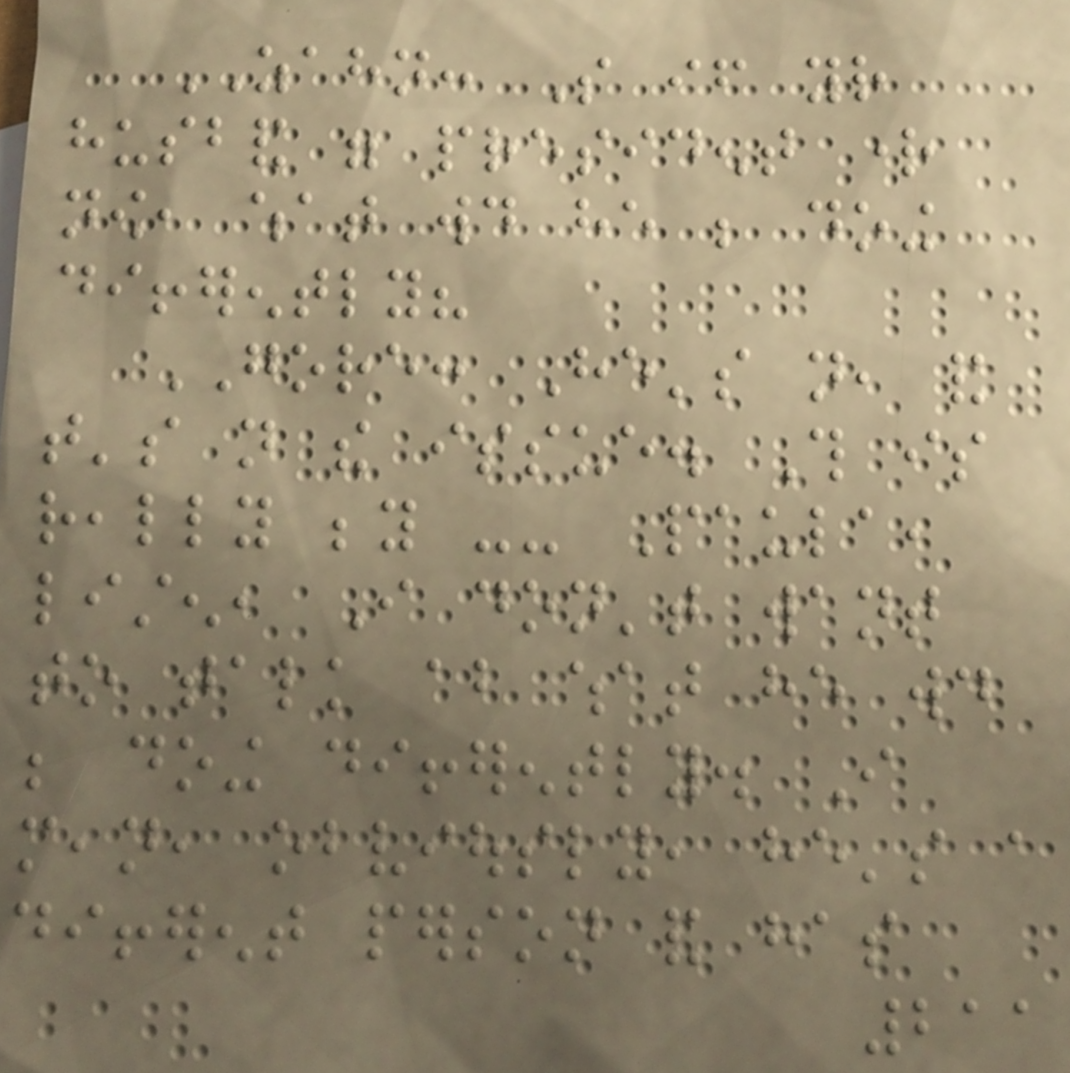ZAHN: So if your
husband were president right
now, what would he be doing
differently?
GORE: He's not, and
that's not the issue. This is
really beyond -- Paula,
listen, I don't want
to talk about what he would
be doing differently. I
mean, obviously, he's a
different person and has
211
